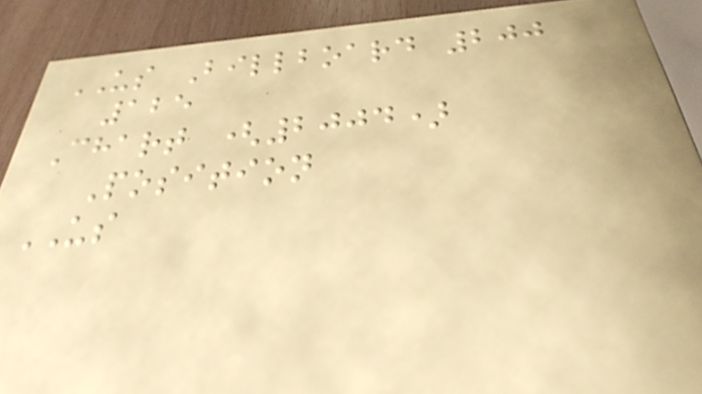US Billboard 200
125
Chart (2004)
Position
US
